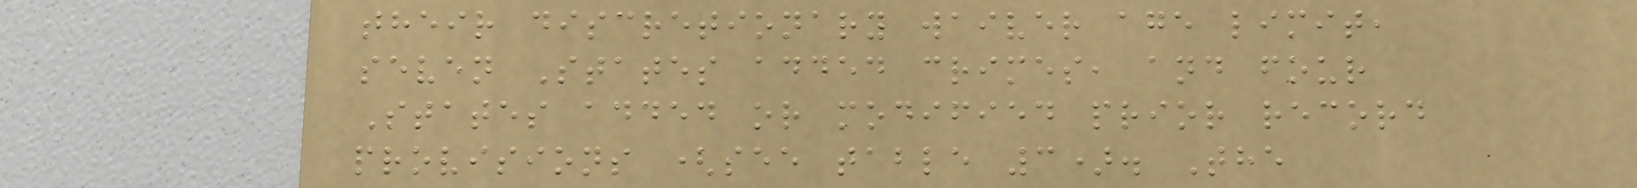their discretionary waiver age limit,
seven States added crimes, and four
States added or modified prior record
provisions (see table 3). The
